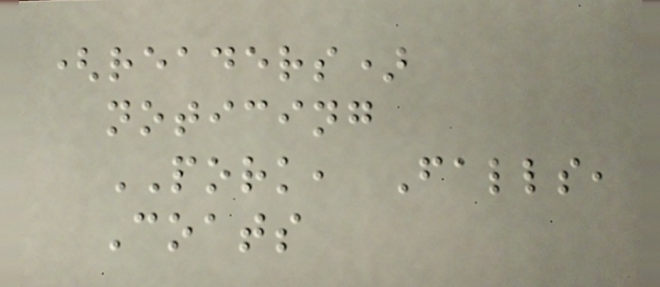(readers)
noticing
PORK, Falls,
Coats
